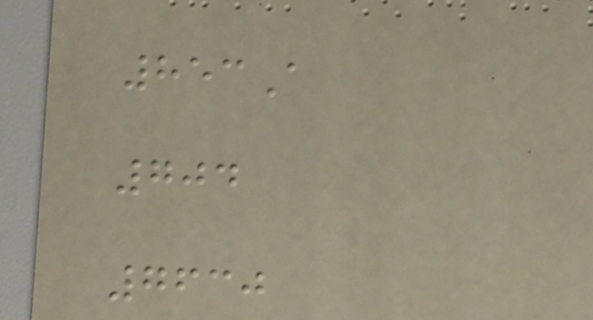853A
704
7630
